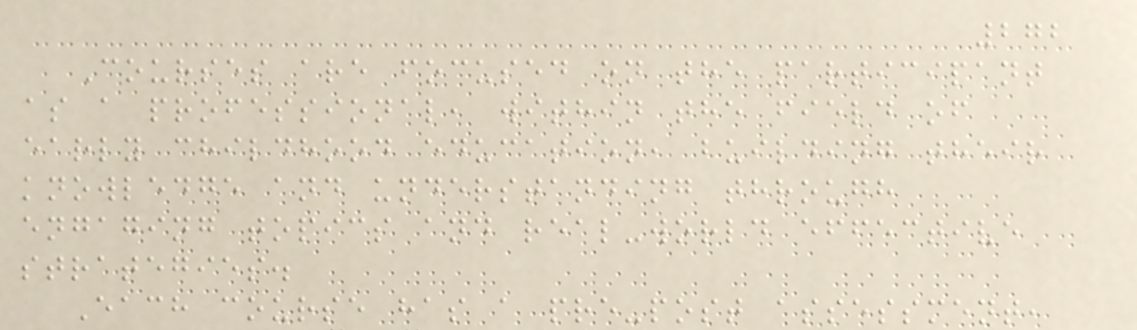272
Courses are focused on the participant
as a professional, within the field of
early childhood education, building their
knowledge and understanding through
engaging topics and real-world effective
strategies.
Each course has a pre-post assessment,
